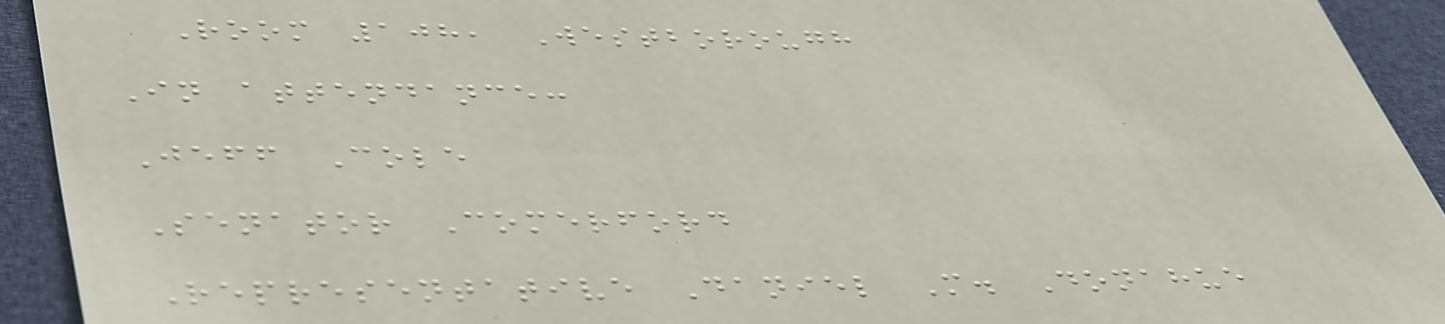Room 108, Westborough
In attendance:
Jeff Cole
Senator Comerford
Representative Daniel M. Donahue
